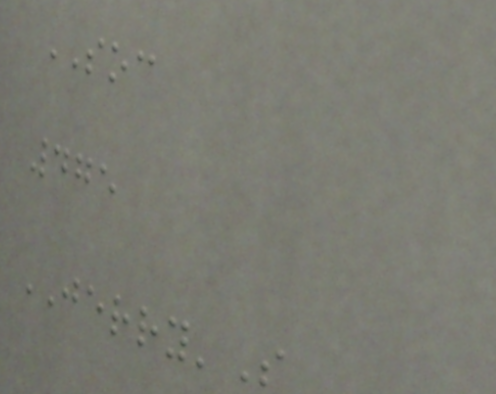SOC
475
JERRY'S
